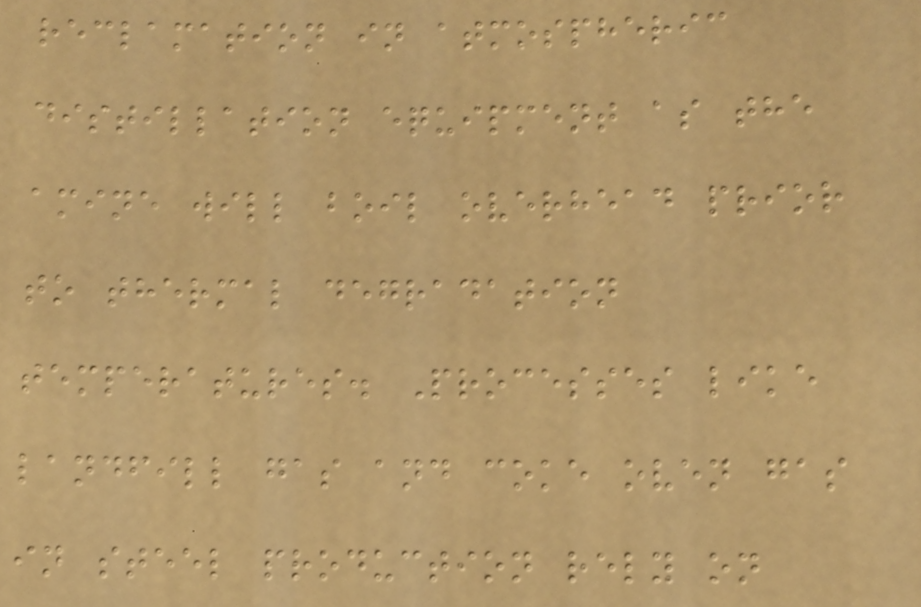reclamation in atmospheric
distillation equipment as the
amine will boil overhead prior
to thermal degradation
temperatures. Processes like
landfill gas and coke oven gas
in steel production rely on
